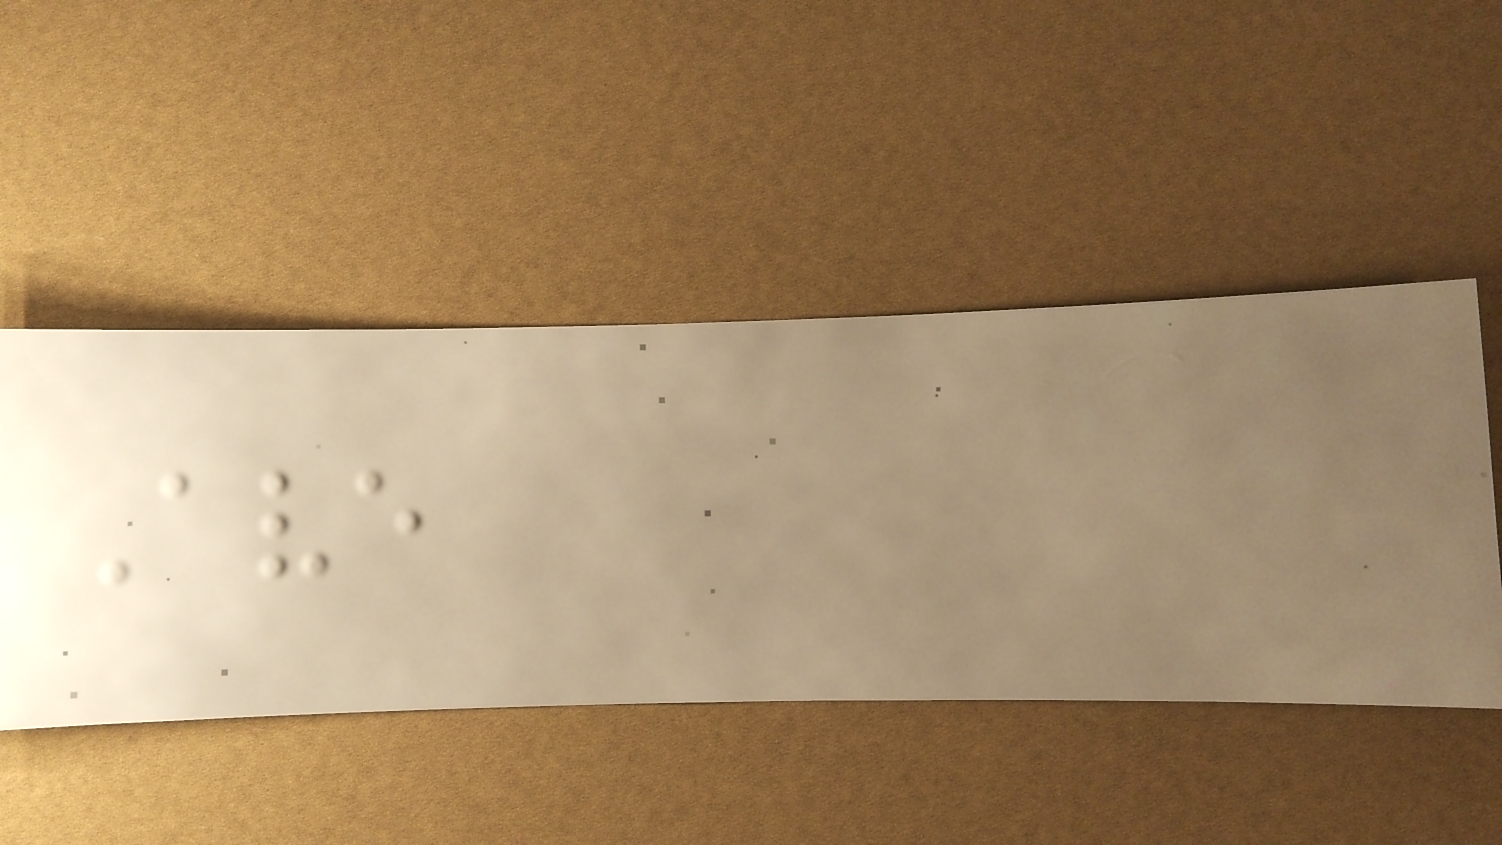Ave
